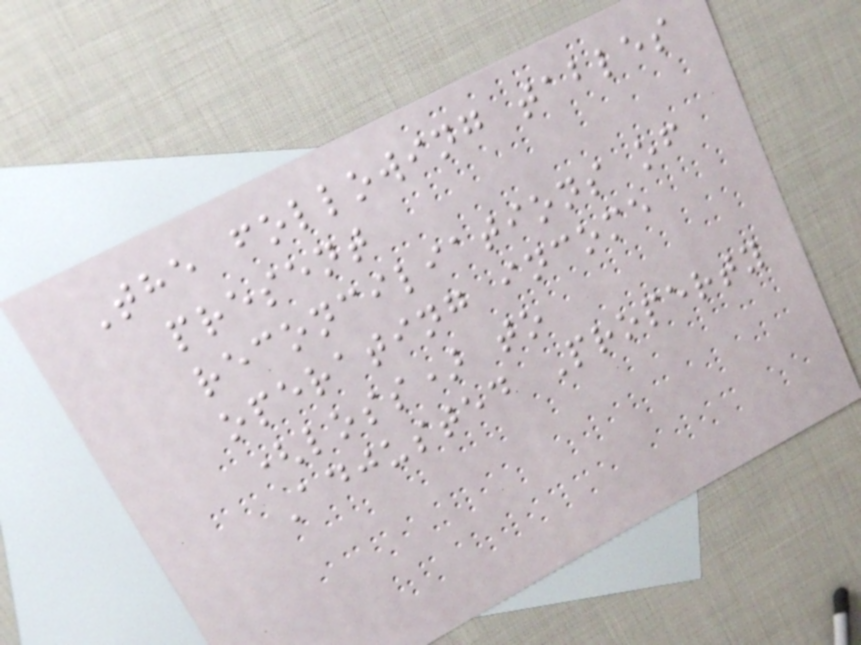The following tables
present
reconciliations of
operating income
(loss) to
Adjusted Property
